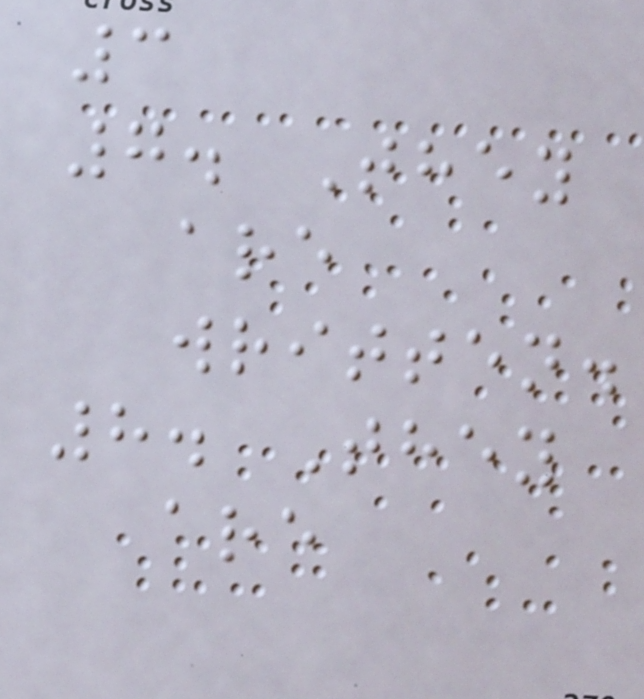3
7. They
are
written.
8. They
are
